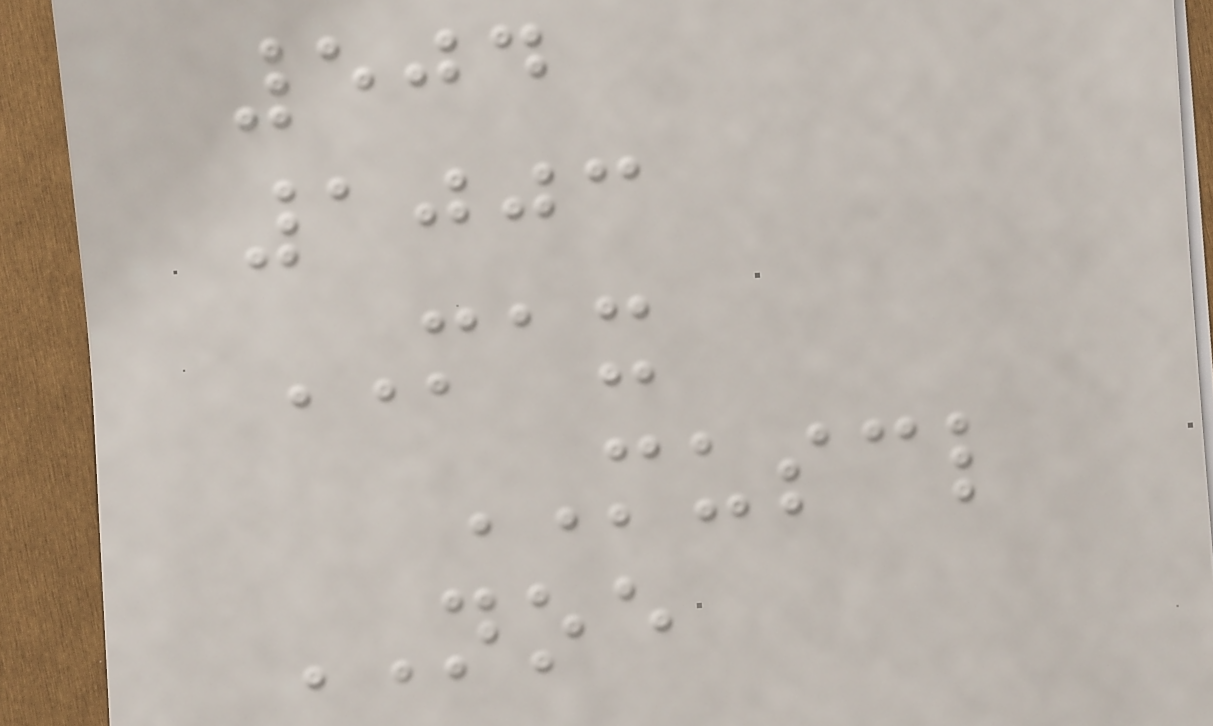504
1003
MAX
MUSCL
NOE
